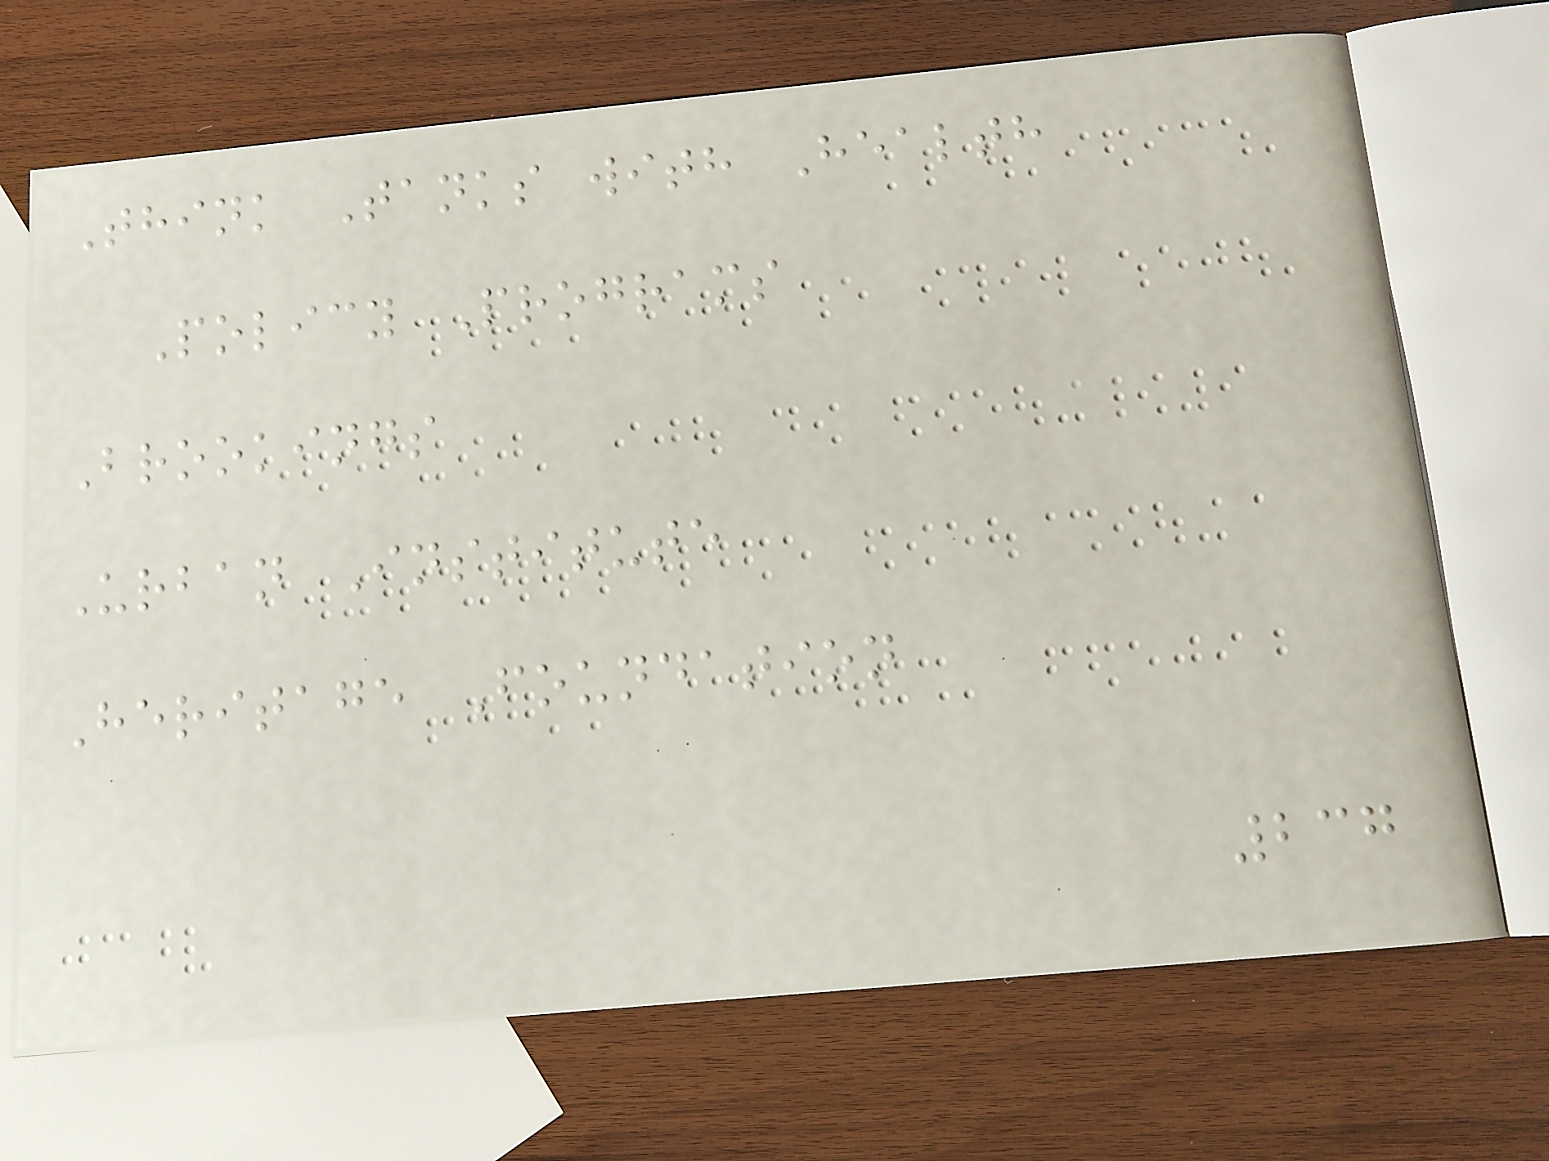Think Tanks with Health
Policy Programs
Brookings
Urban Institute
Heritage Foundation
237
